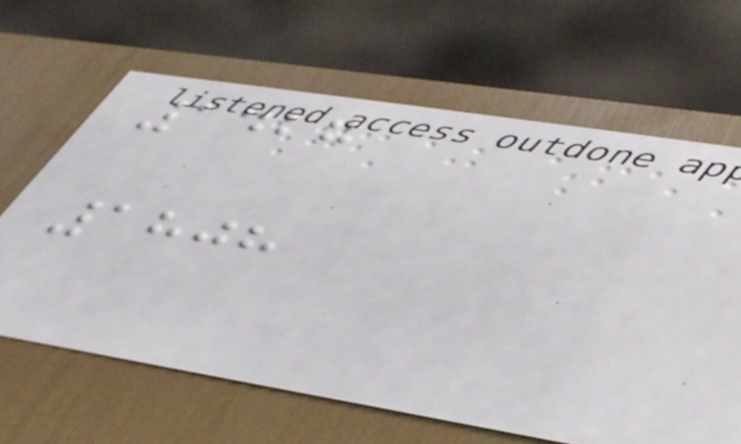1427
1808
